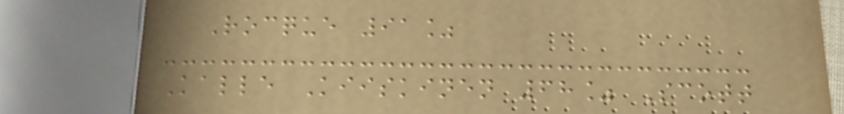Rocque 91%
Kalle Kiiskinen 68% Scott
